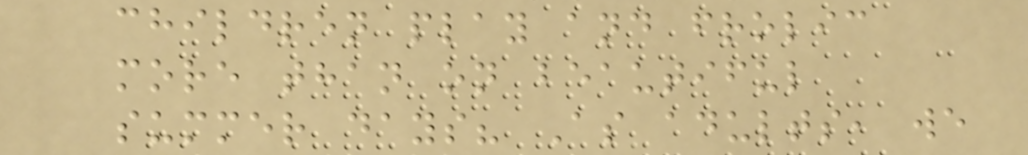children play and frolic
more than on beautiful
summer days? As adults, we
